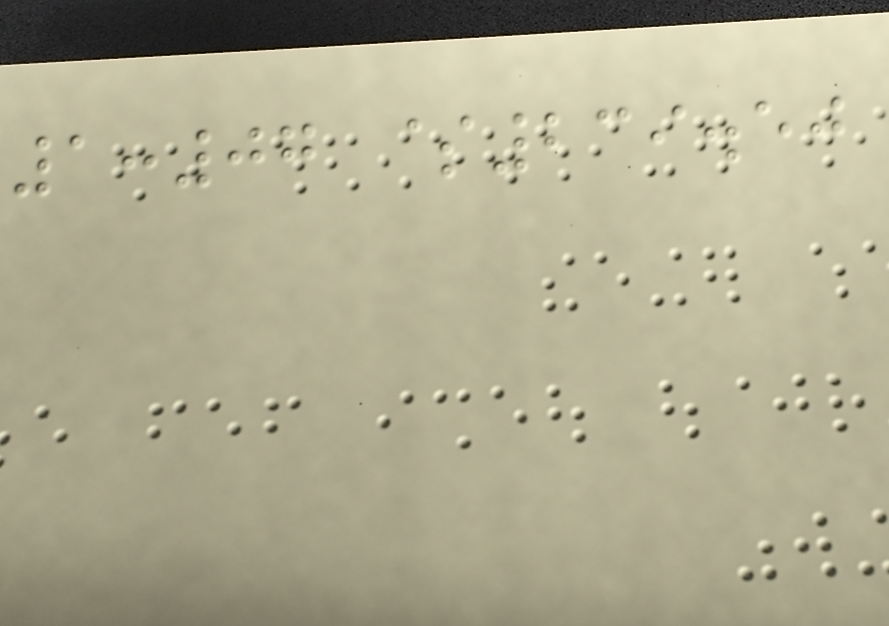1:07 $239.50
